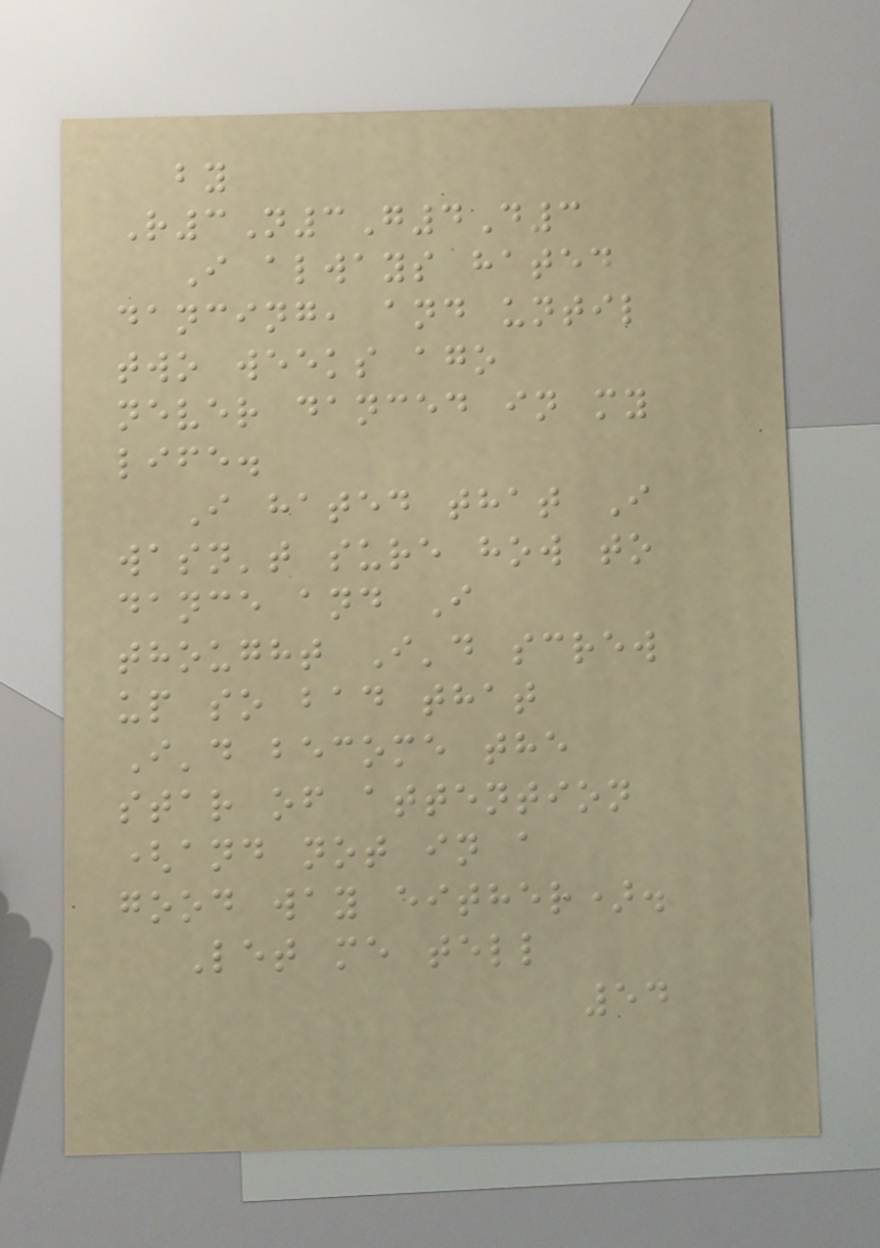by
R3N3G4D3
I always hated
dancing, and until
two weeks ago
never danced in my
life.
I hated that I
wasn't sure how to
dance and I
thought I'd screw
up so bad that
I'd become the
star of attention
(and not in a
good way either).
Let me tell
54
